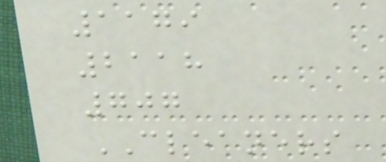1179
2118
707
CLEANERS
